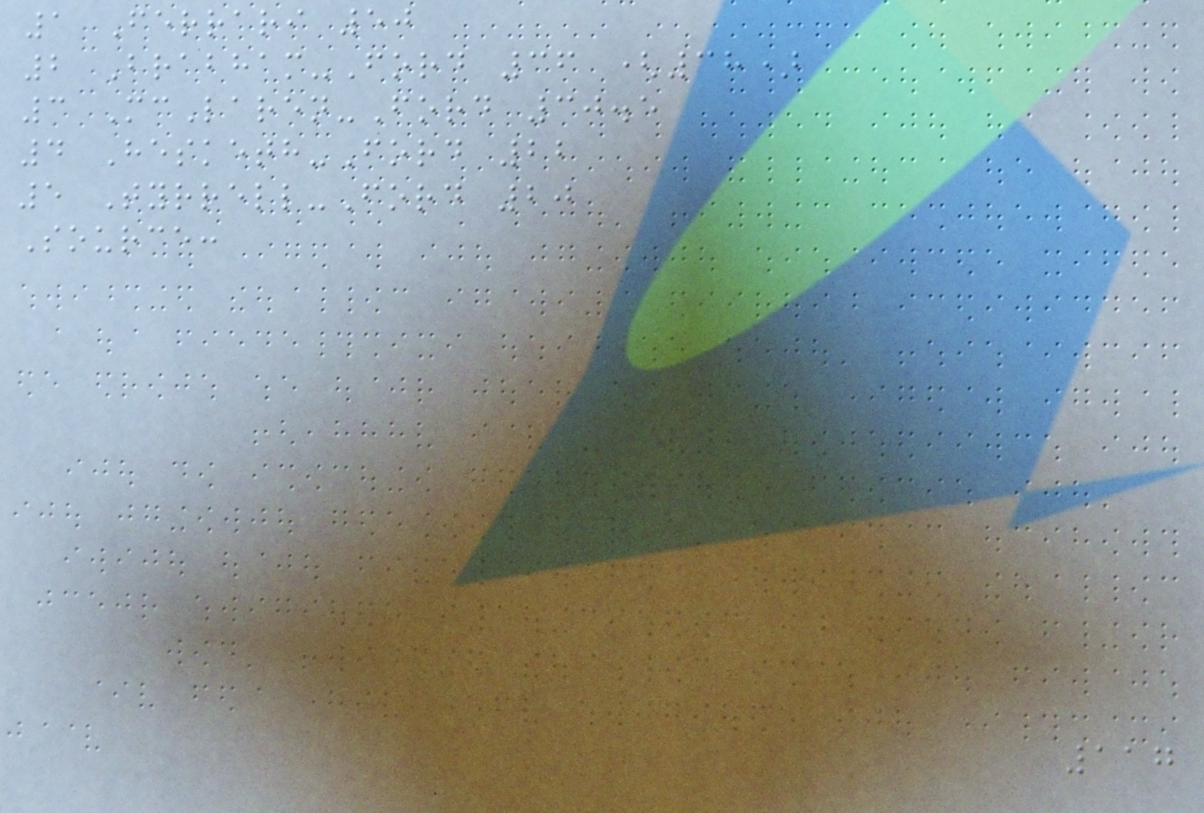1 Ferrari 50
2 Brabham-Ford 36 (38)
3 McLaren-Ford 30.5
4 Hesketh-Ford 22
5 Tyrrell-Ford 20
Source:
117
